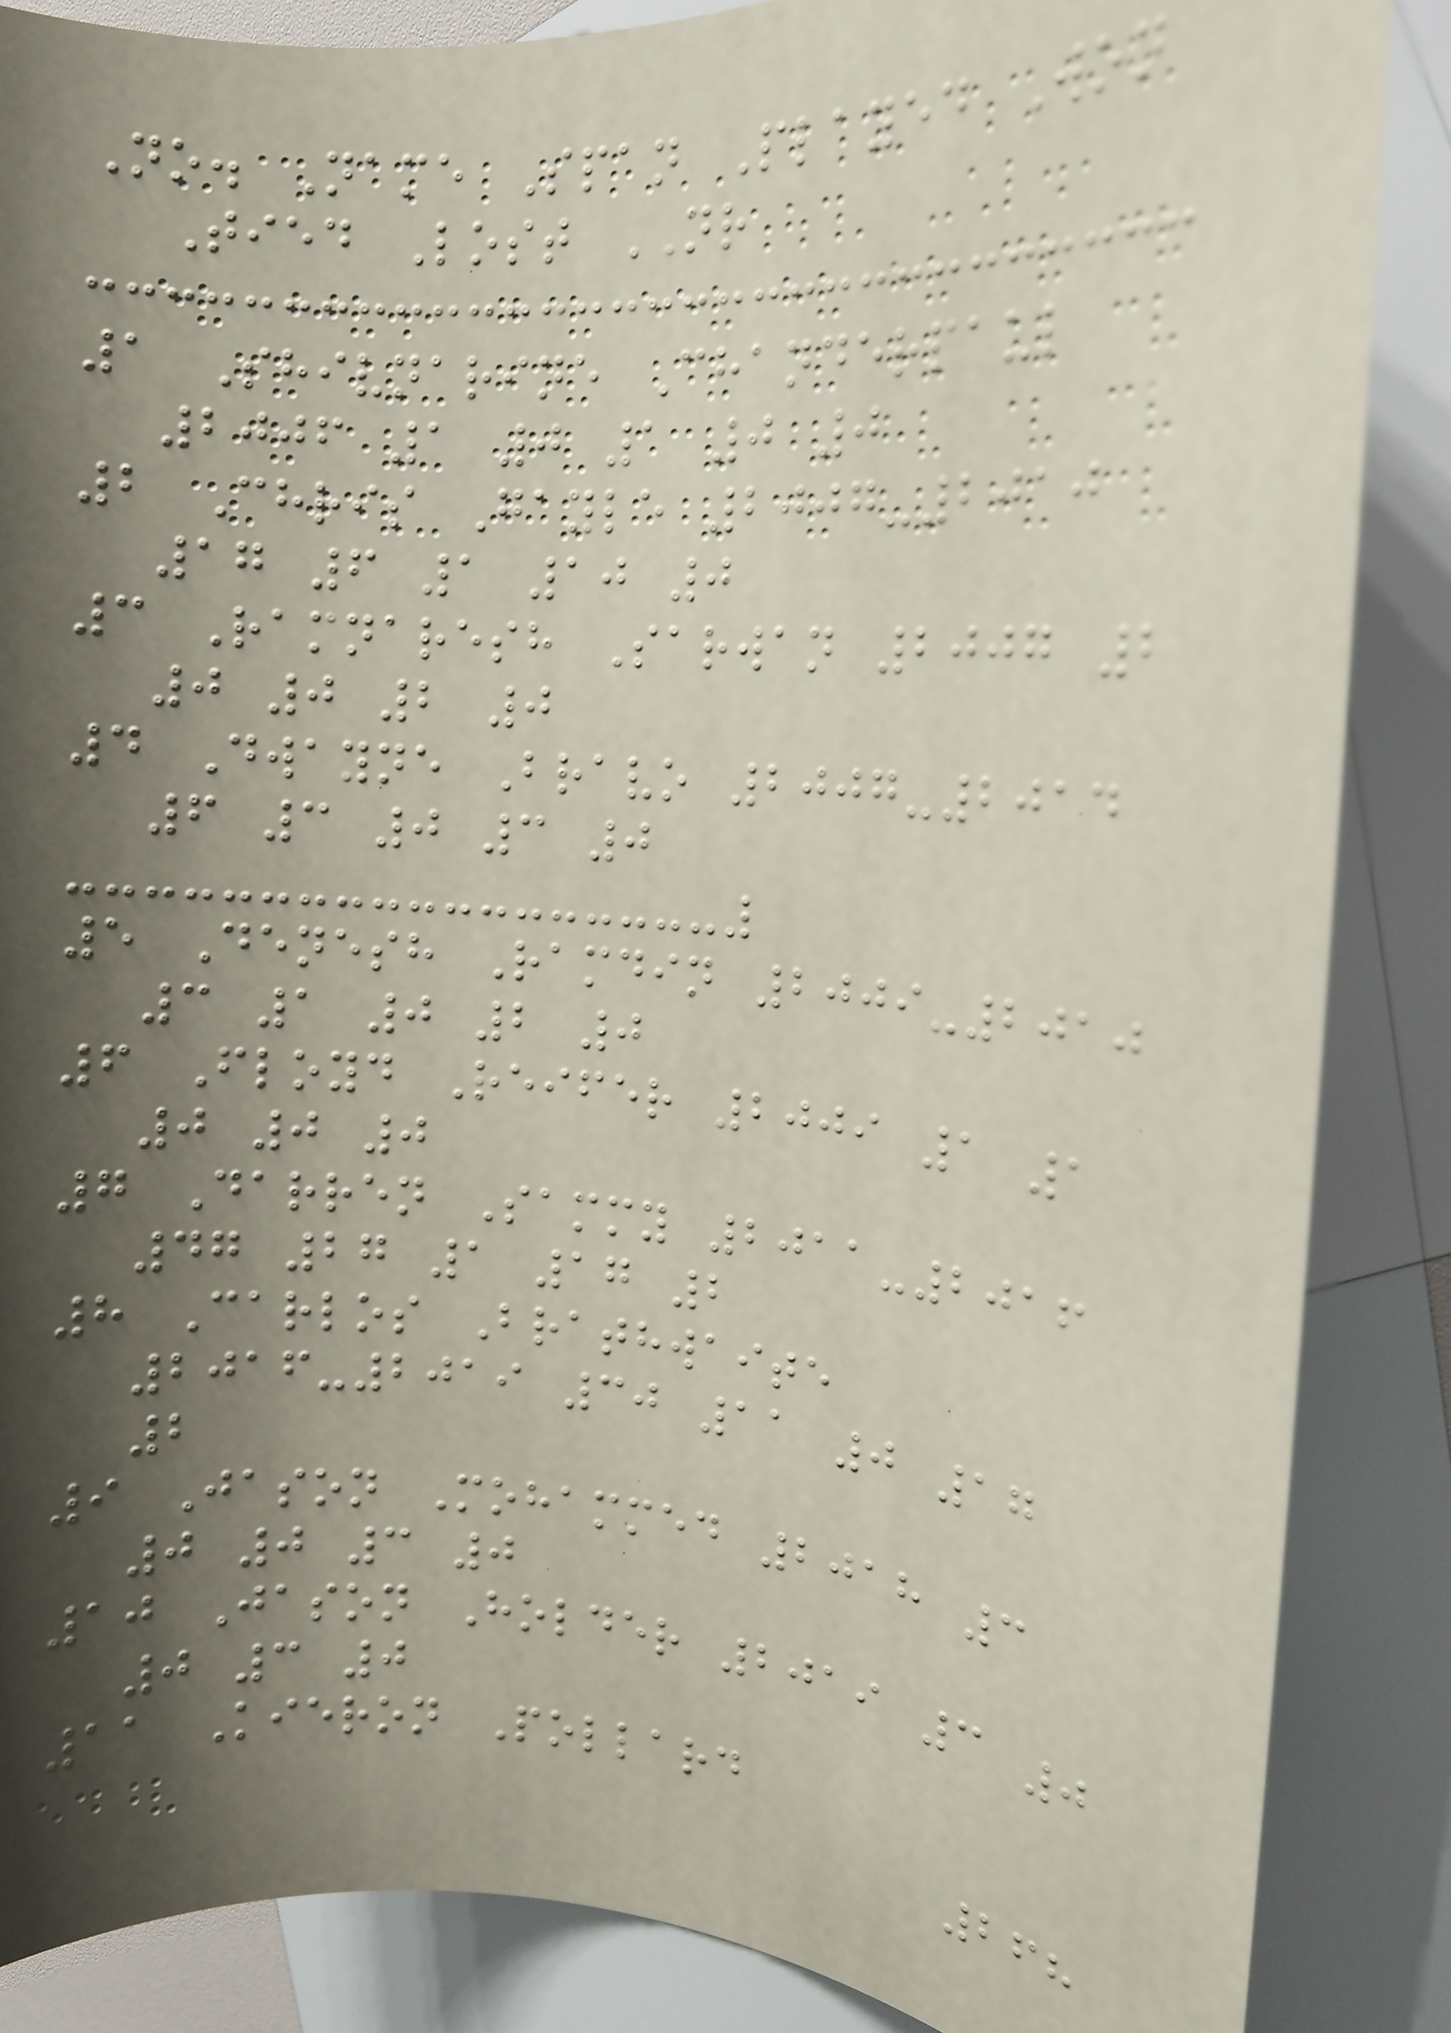No. Name Span Played Won
Tied Lost NR
1 Shivnarine Chanderpaul
2006 1 0 1 0 0
2 Chris Gayle 2007-2010
17 6 1 10 0
3 Ramnaresh Sarwan 2007 2
0 0 2 0
4 Dwayne Bravo 2007-2014
6 3 0 3 0
5 Denesh Ramdin 2009-2010
3 1 0 2 0
6 Floyd Reifer 2009 1 1
0 0 0
7 Darren Sammy 2011-2016
47 27 1 17 2
8 Carlos Brathwaite
2016-2019 30 11 0 17
2
9 Jason Mohammed 2018 3
0 0 3 0
10 Jason Holder 2019 3 0
0 3 0
11 Kieron Pollard
268
